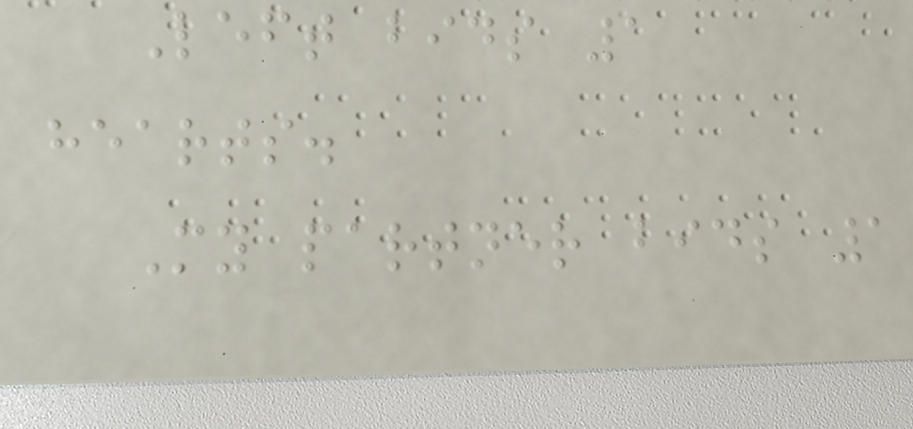Left bids 1
hearts.
My partner bids 1
